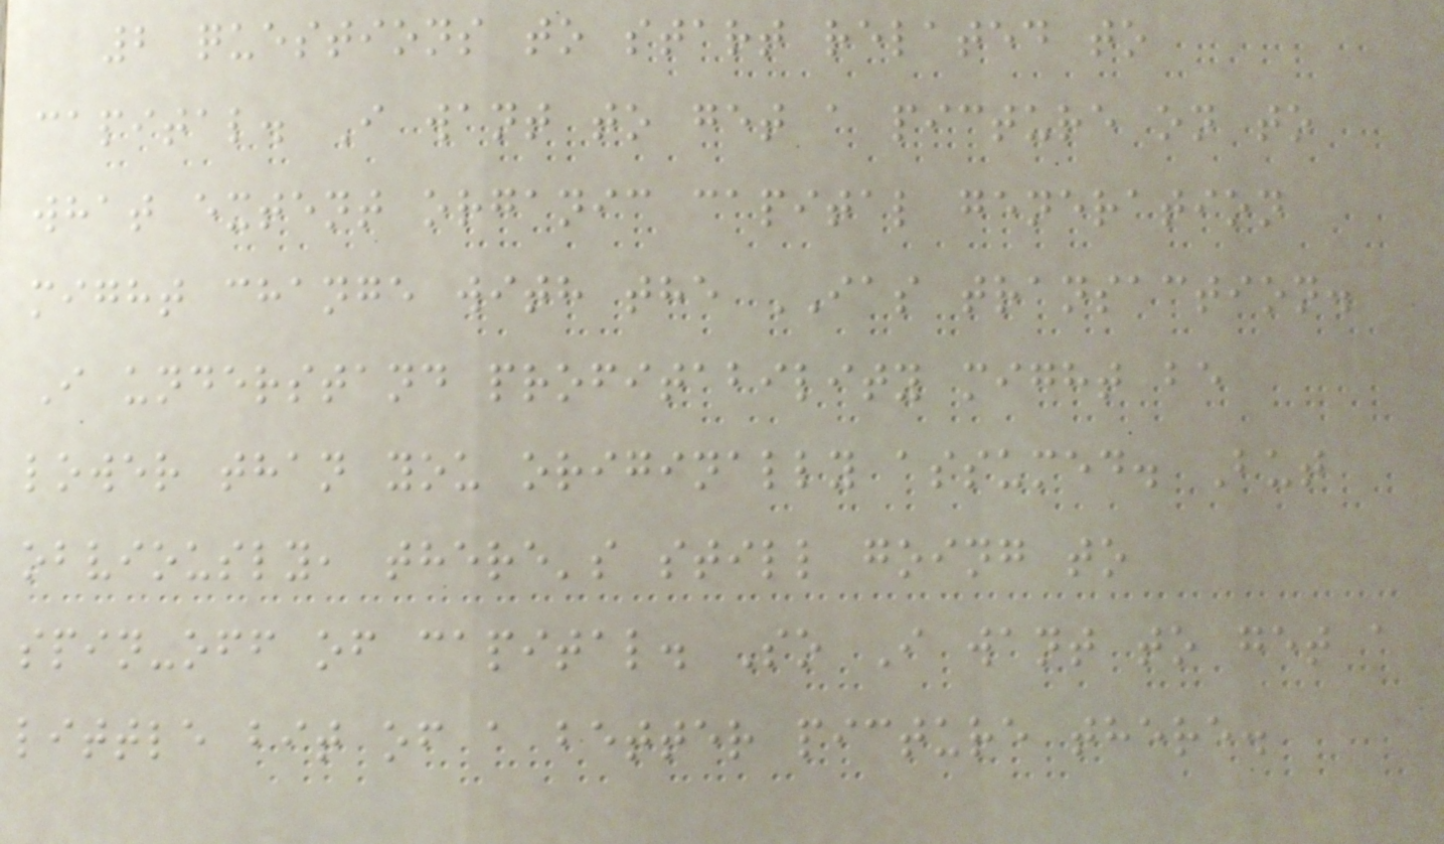2 questions to start related to
capital. I want to get a picture on to
what extent organic capital generation
might change with the IAS transaction.
I understand profitability might be
lower than you originally assumed. But
obviously, there's still going to
spin-off of capital. So I want to get a
little bit of a better picture there.
